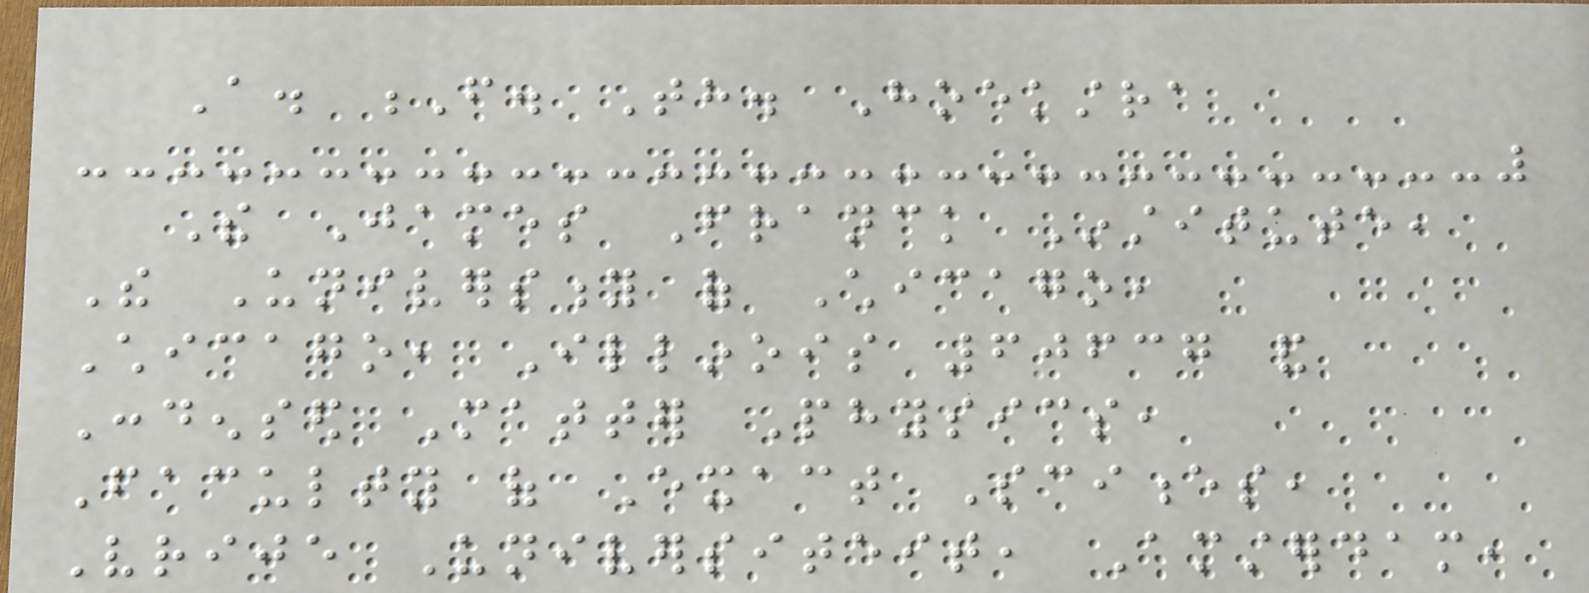A. F. Th. Hoekstra
The James Franck Institute,
The University of Chicago,
Chicago, Illinois 60637 and
Condensed Matter Physics,
Faculty of Exact Sciences,
Vrije Universiteit, Amsterdam,
